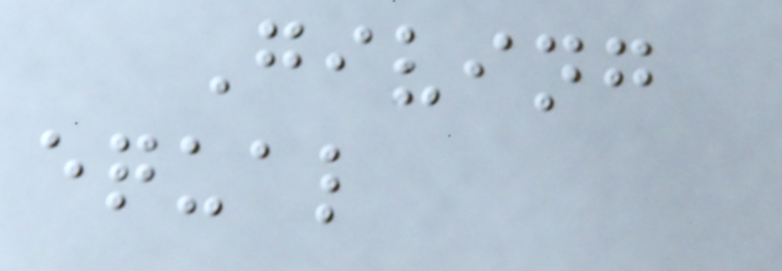Giving
equal
